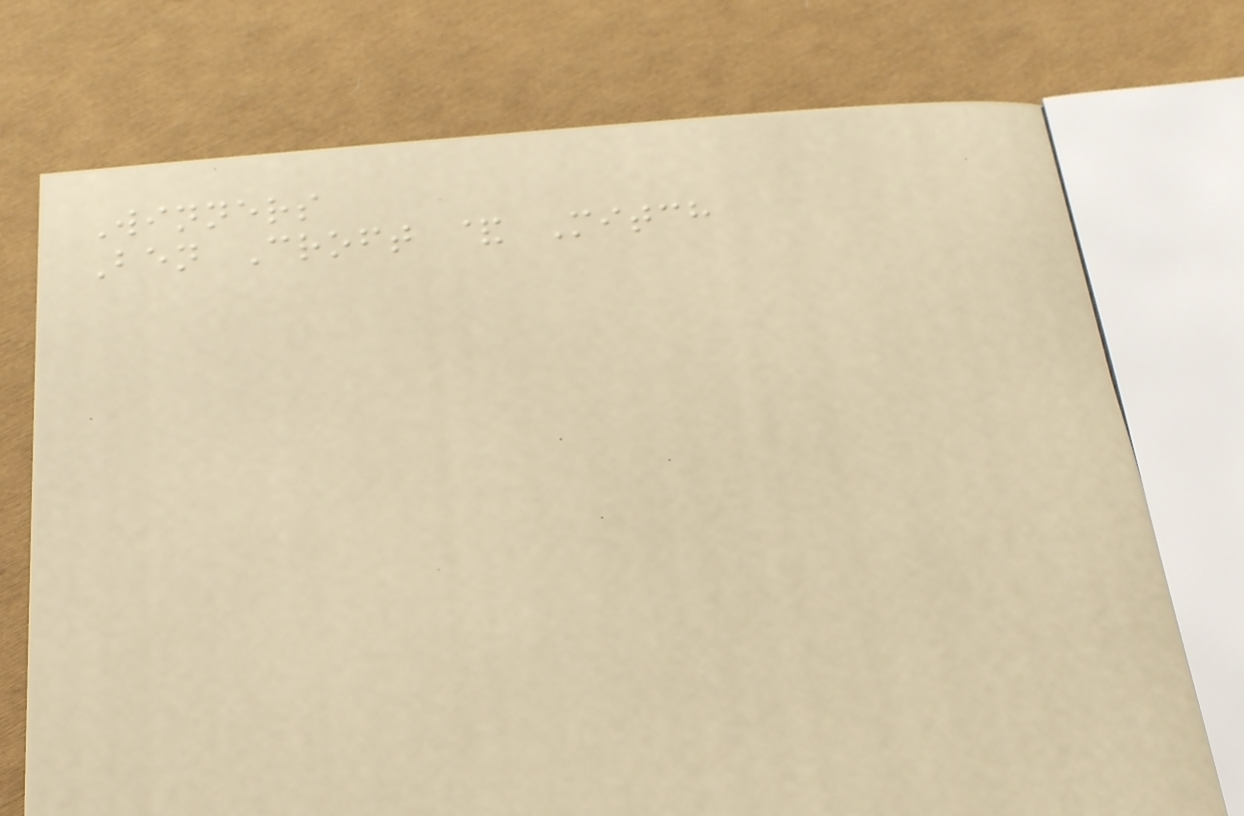Winners
Ben Croft & Mitch
